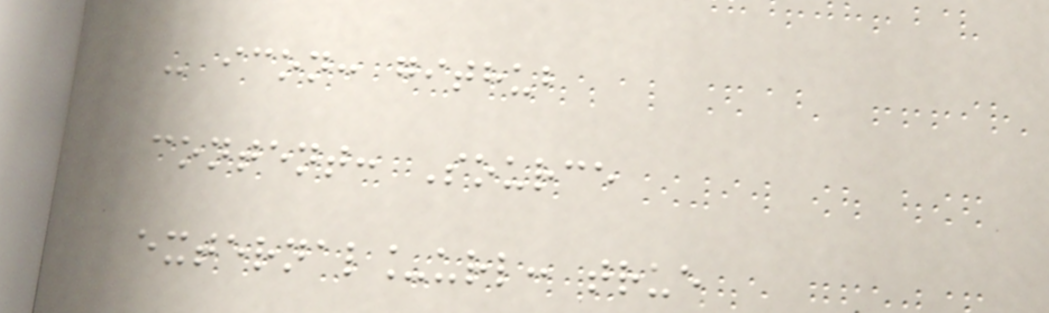- icon: github
content: Source
external_url: true
